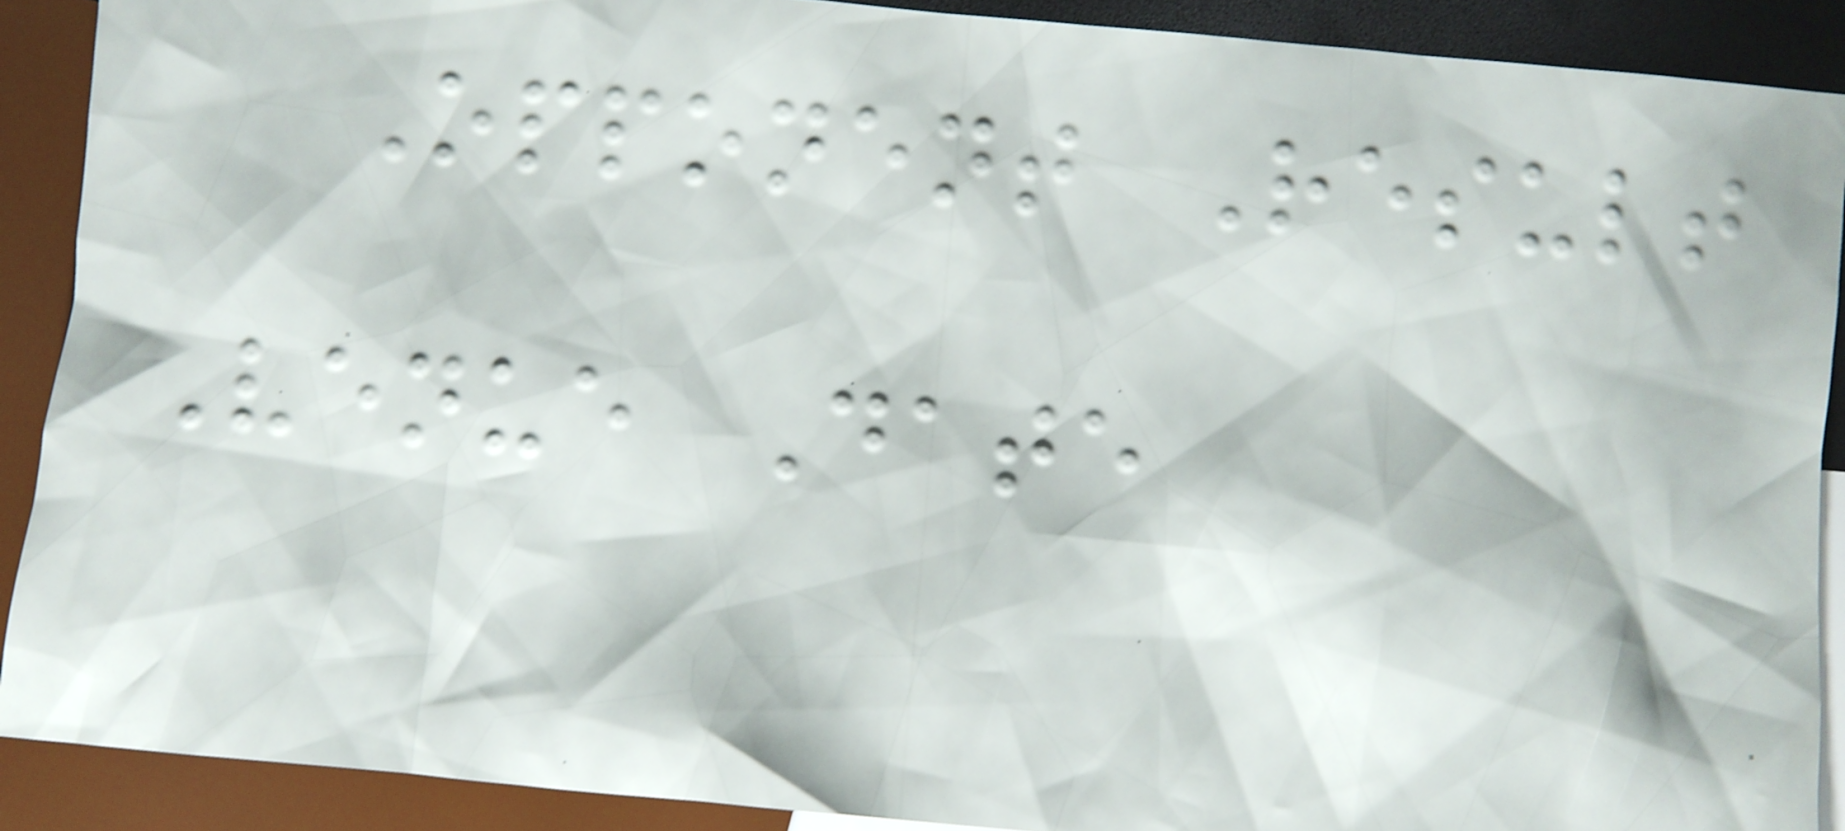Opponent Result
Venue Date
